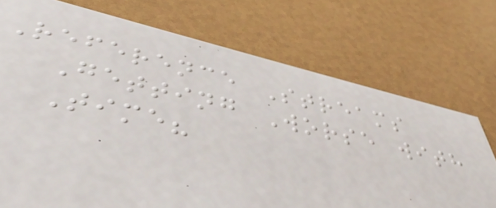Reference Streams
Getting Worse with
Time?
